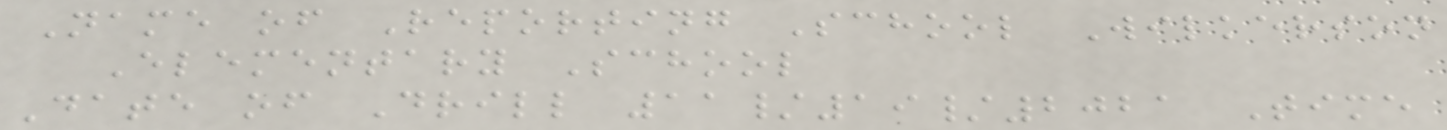Name of Reporting School Wilkerson
Elementary School
Date of Drill 11/19/2021 Time
